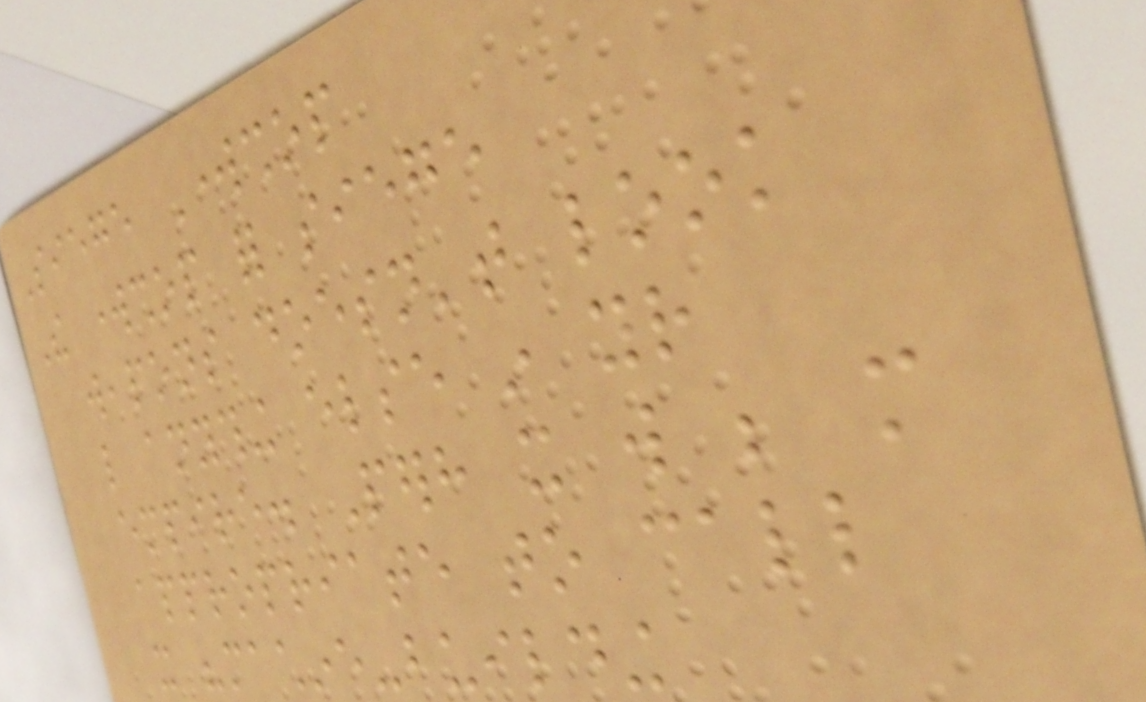Siege Workshop
The workshop for siege
weapons doesn't look
like anything else in your
empire. Perhaps it will be more
appropriate to call
it "machine-building
